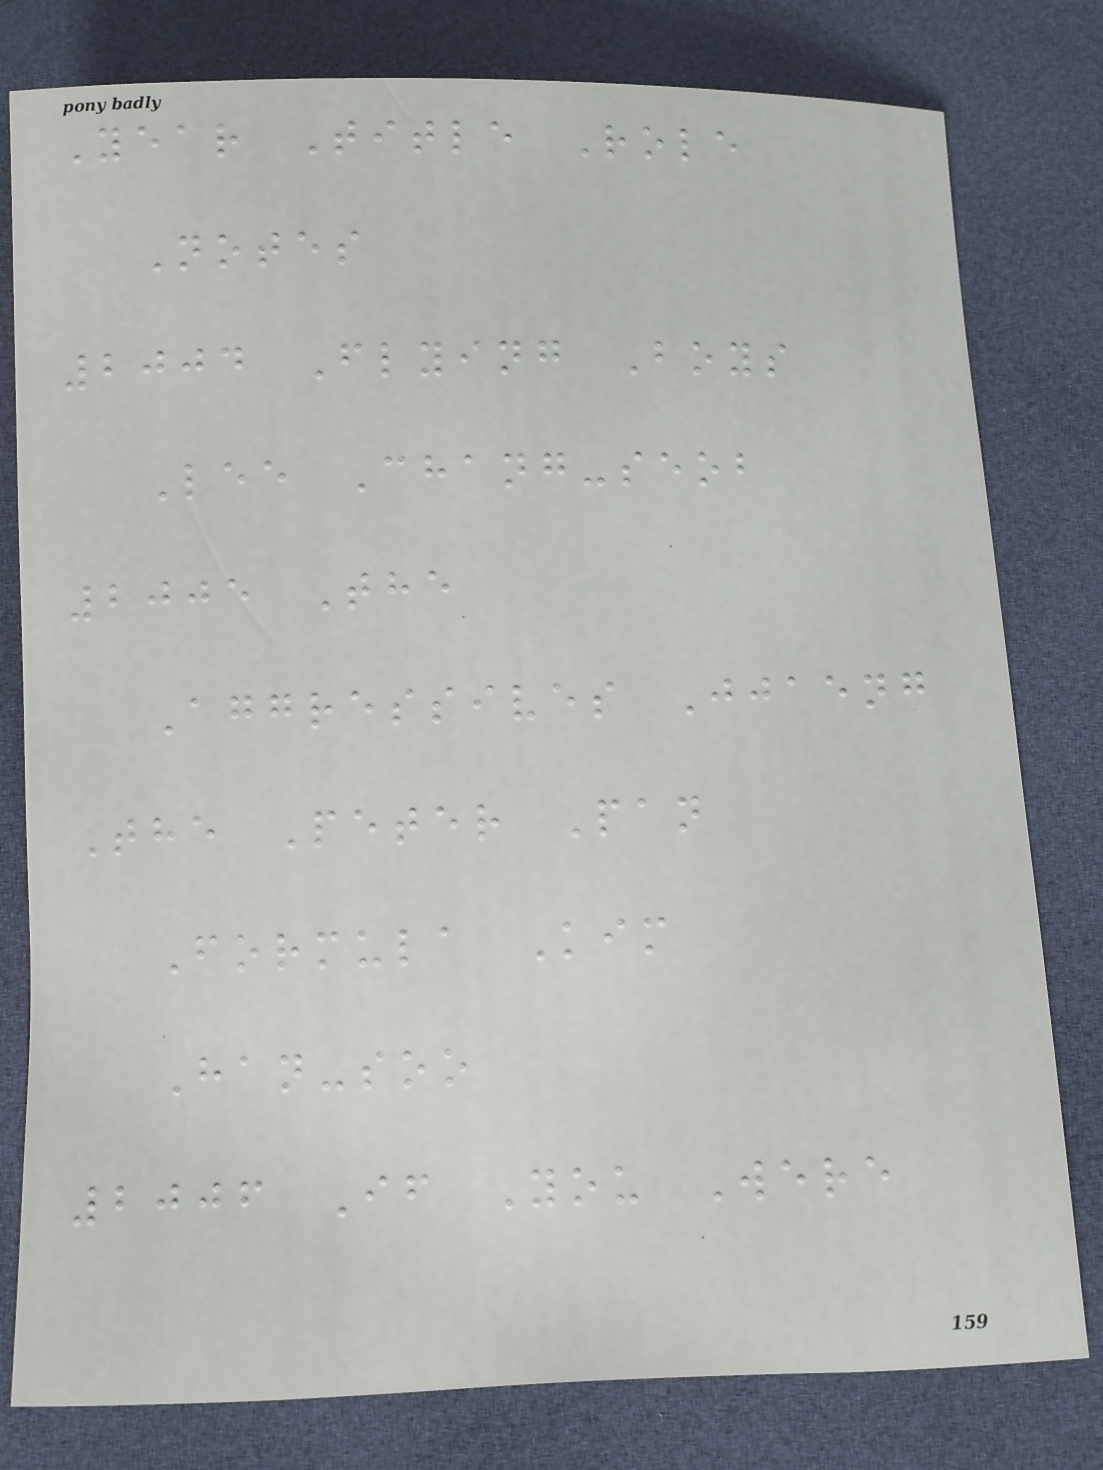Year Title Role
Notes
2004 Flying Boys
Lee Chang-seob
2005 The
Aggressives Jjaeng
The Peter Pan
Formula Kim
Han-soo
2006 If You Were
